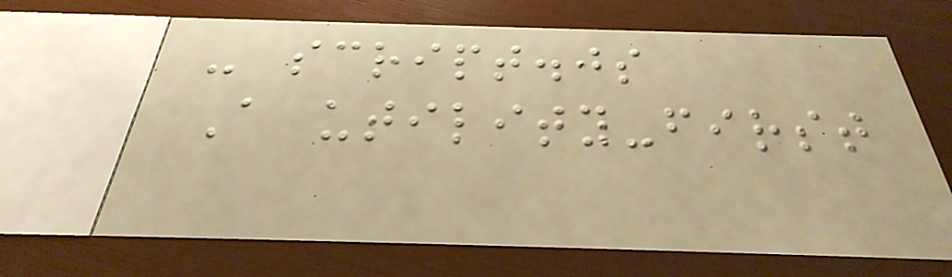- script.js
A utility-first
